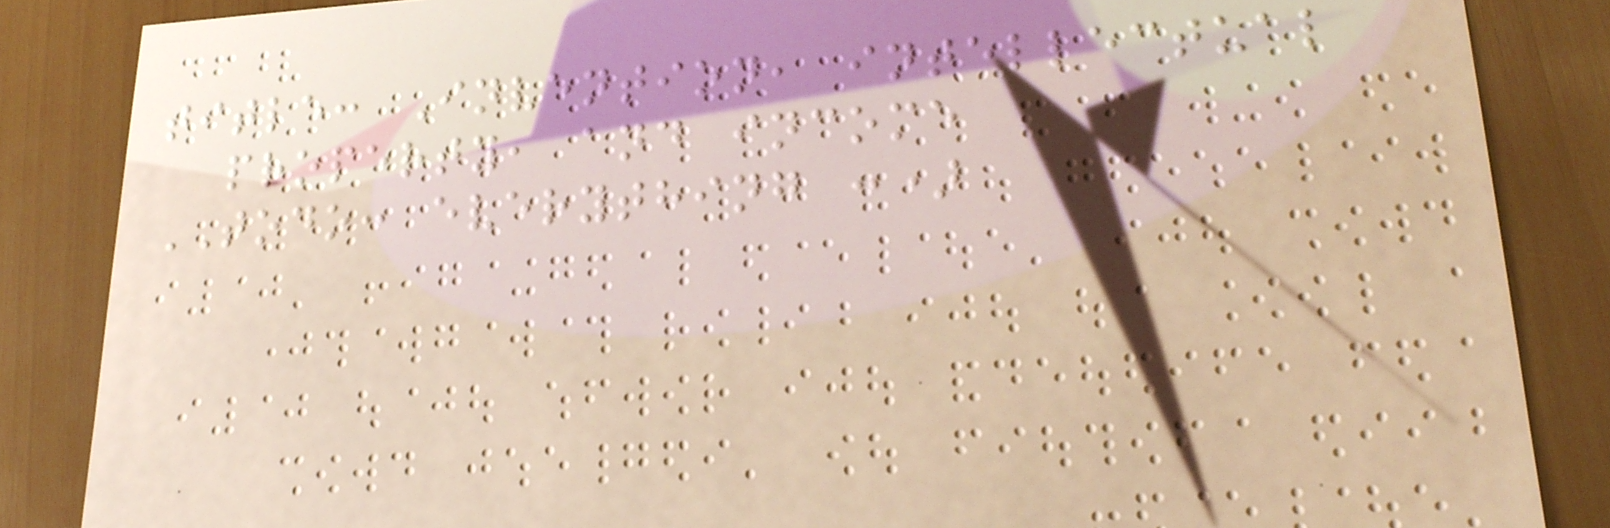title: Invention, intellectual
property, and income
TODO: everything :)
